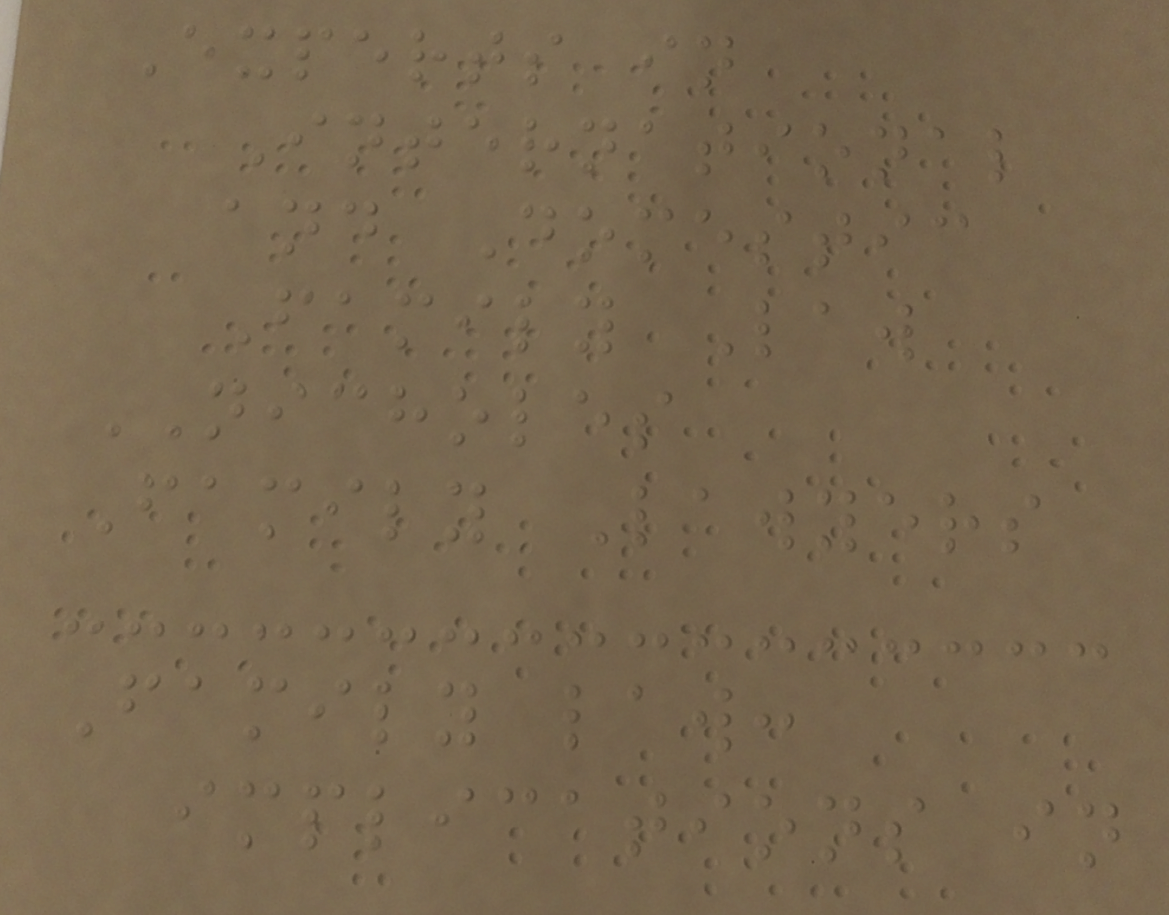Experts in
International
and Domestic
Family Law
NICHOLES
Family Lawyers
Family law:
implications in
